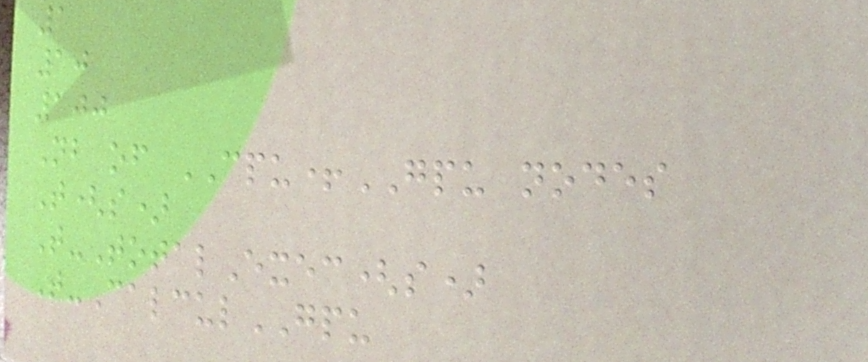1
10
100
Nb of CPU+GPU nodes
T(s)
T-TotalExec(s)
T-CalculGPU
